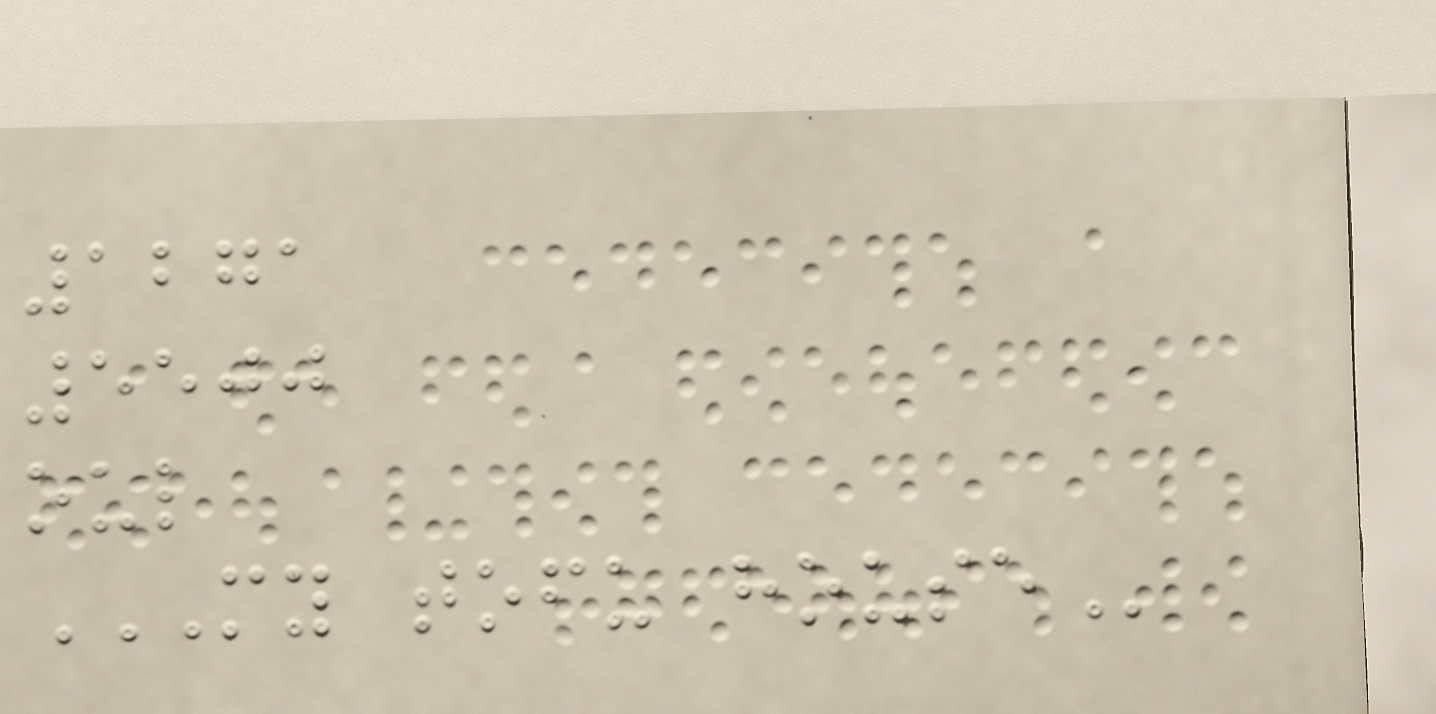1271
5500
oul
MY TOFU HOUSE
